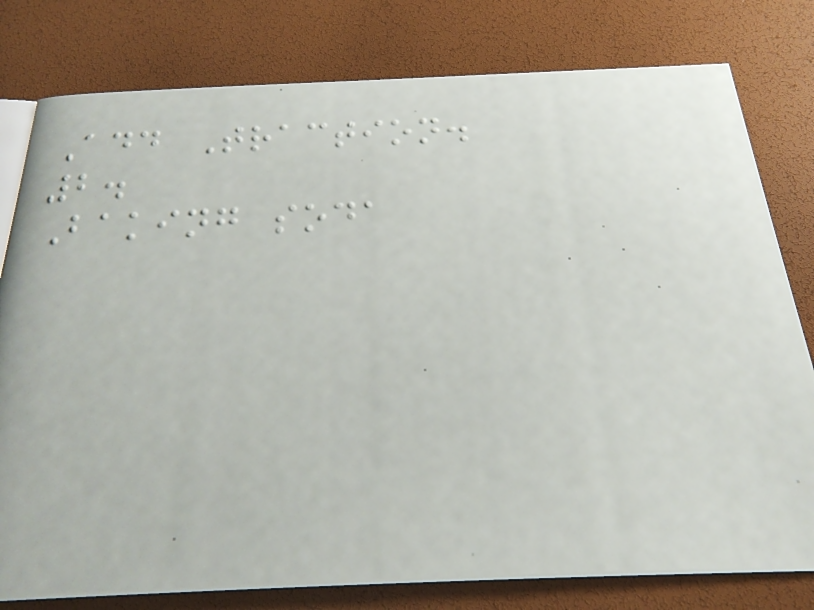Add Traction.
2.
Baking soda
